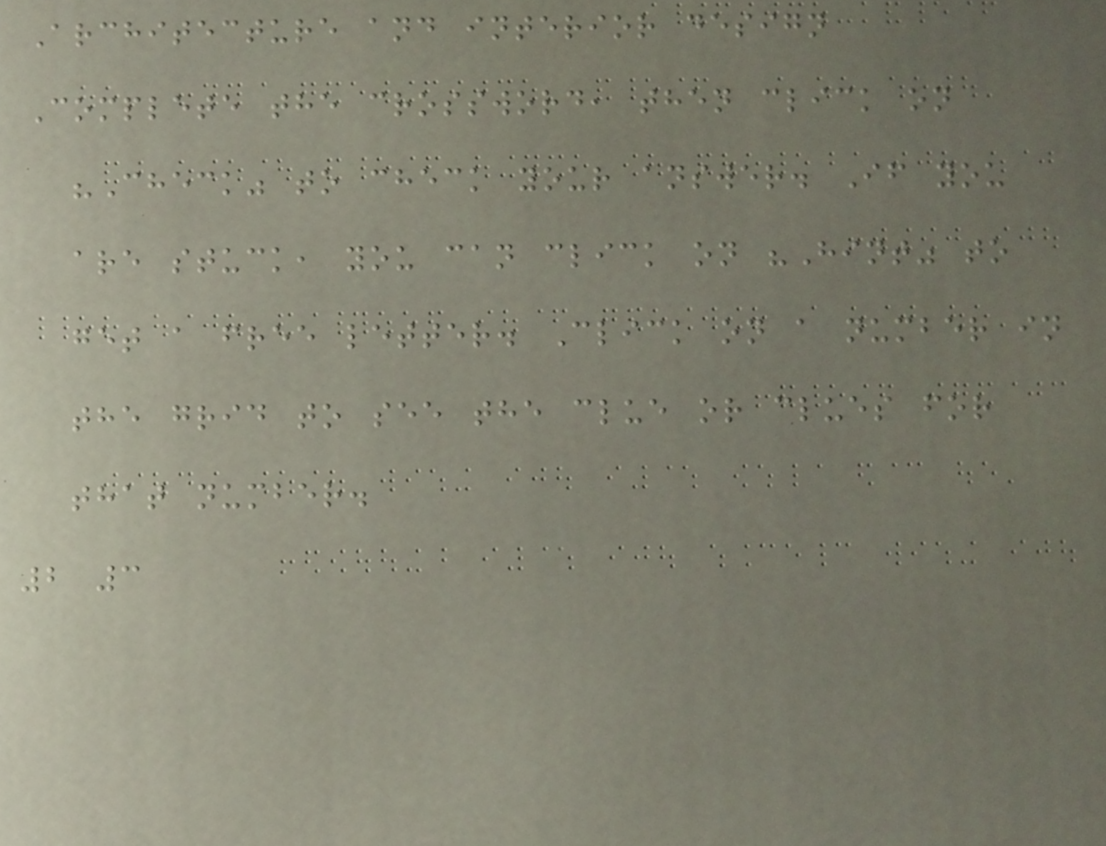Architecture and interior design
Complete the crossword, then click on
"Check" to check your answer. If you
are stuck, you can click on "Hint" to
get a free letter. Click on a number in
the grid to see the clue or clues for
that number.
2 3
